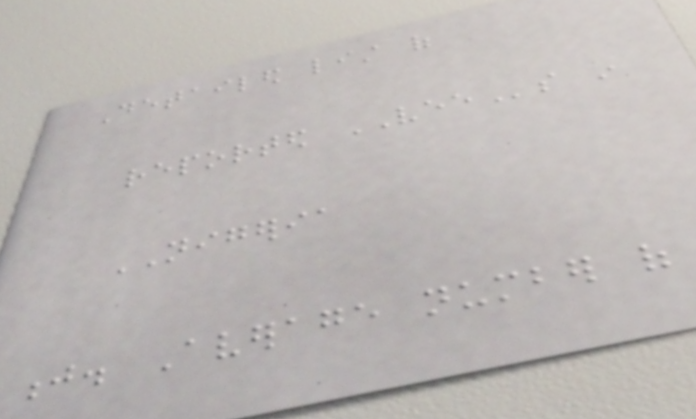Detailed list of
reported VEEs in
NIGERIA
j. Average number of
